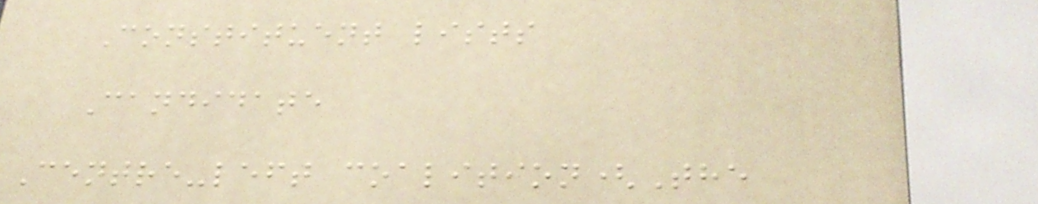Constituent lists
Candidate
Centre-left coalition(The
